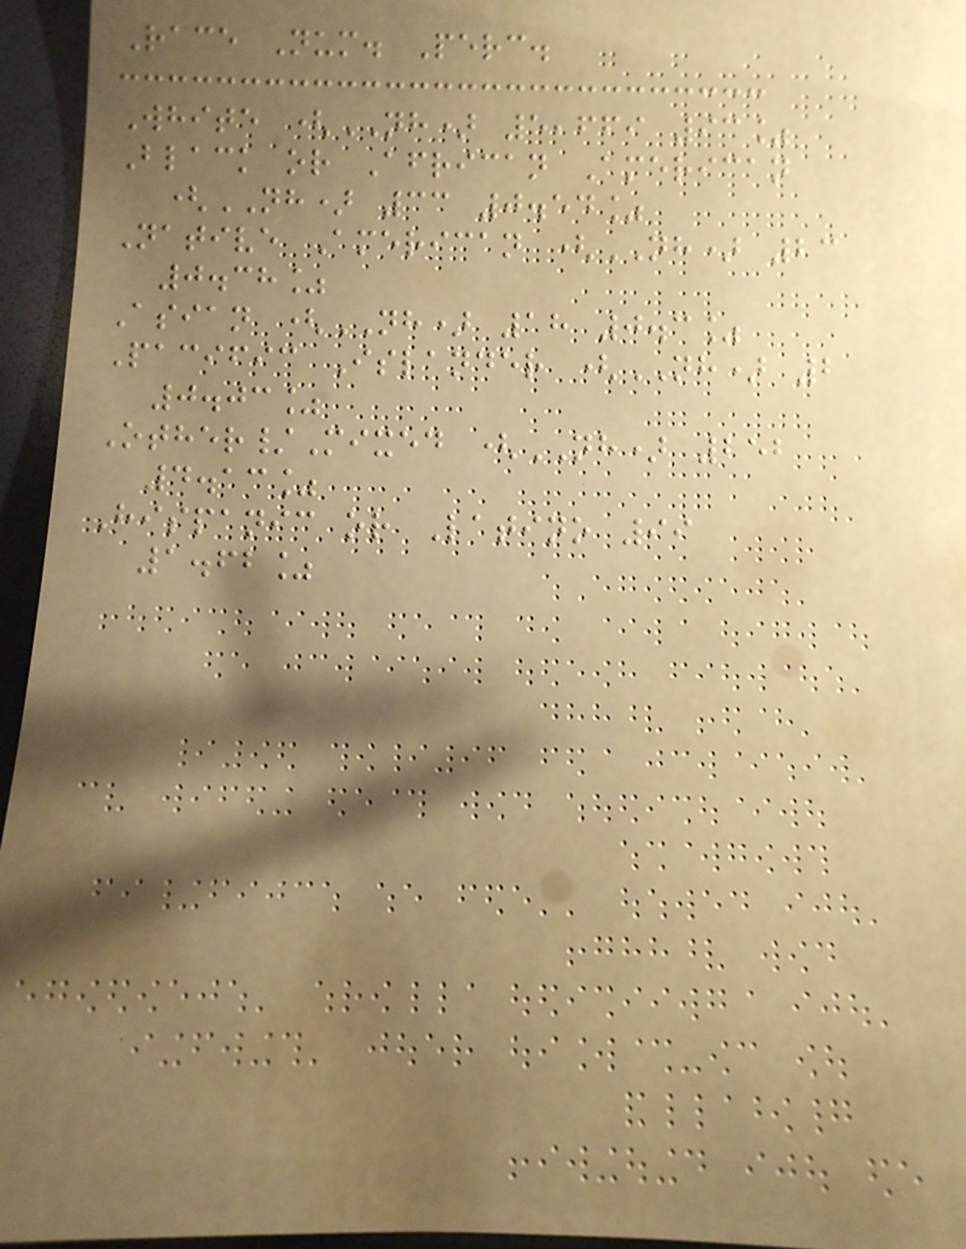Race Num. Perc.
White (NH) 5,669 93%
Black or African American
(NH) 33 0.54%
Native American (NH) 23
0.38%
Asian (NH) 18 0.3%
Pacific Islander (NH) 2
0.03%
Other/Mixed (NH) 252
4.13%
Hispanic or Latino 99
1.62%
